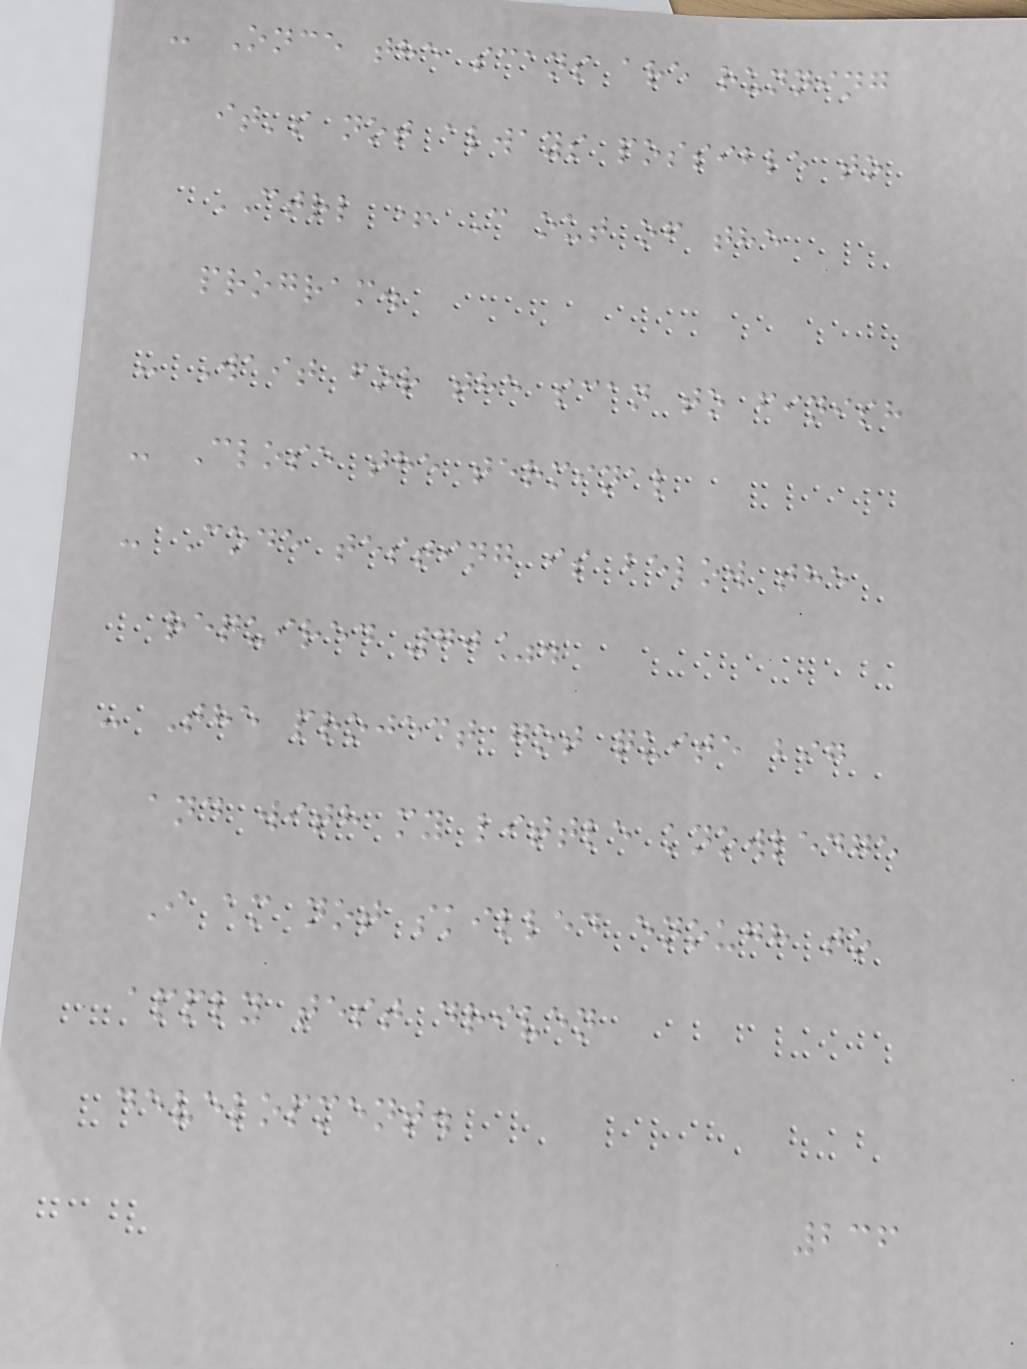- Once the scans are running
it's not always possible to
CTRL + C out of the
program.
- Wait for the scan to finish
- Close the terminal
- Code testing is below the
required 70%.
- The project got quite big
and with my little knowledge
I am not skilled enough to
apply test driven
development.
236
